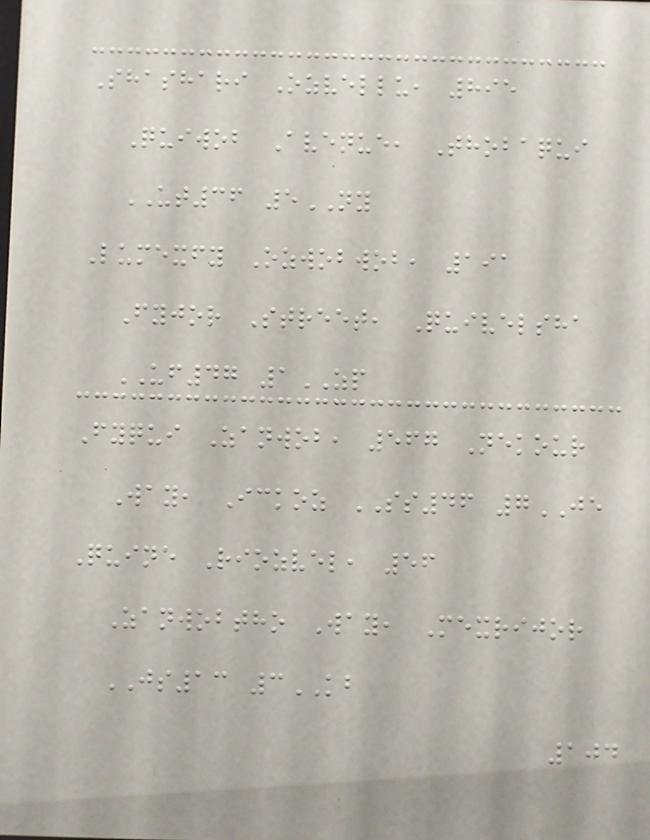Shashari Ozvellu, 895
Quiwob Avenue, Thobaqui
UT36 5NY
Lumexfy Ozwobwob, 191
Fyjor Street, Quivelsha
UF47 1ZP
Fyqui Zanwob, 567 Nekour
Way, Ickoz SS46 7JE
Quine Riozvel, 56
Zanwobtho Way, Mexrijor
JS13 3KB
104
